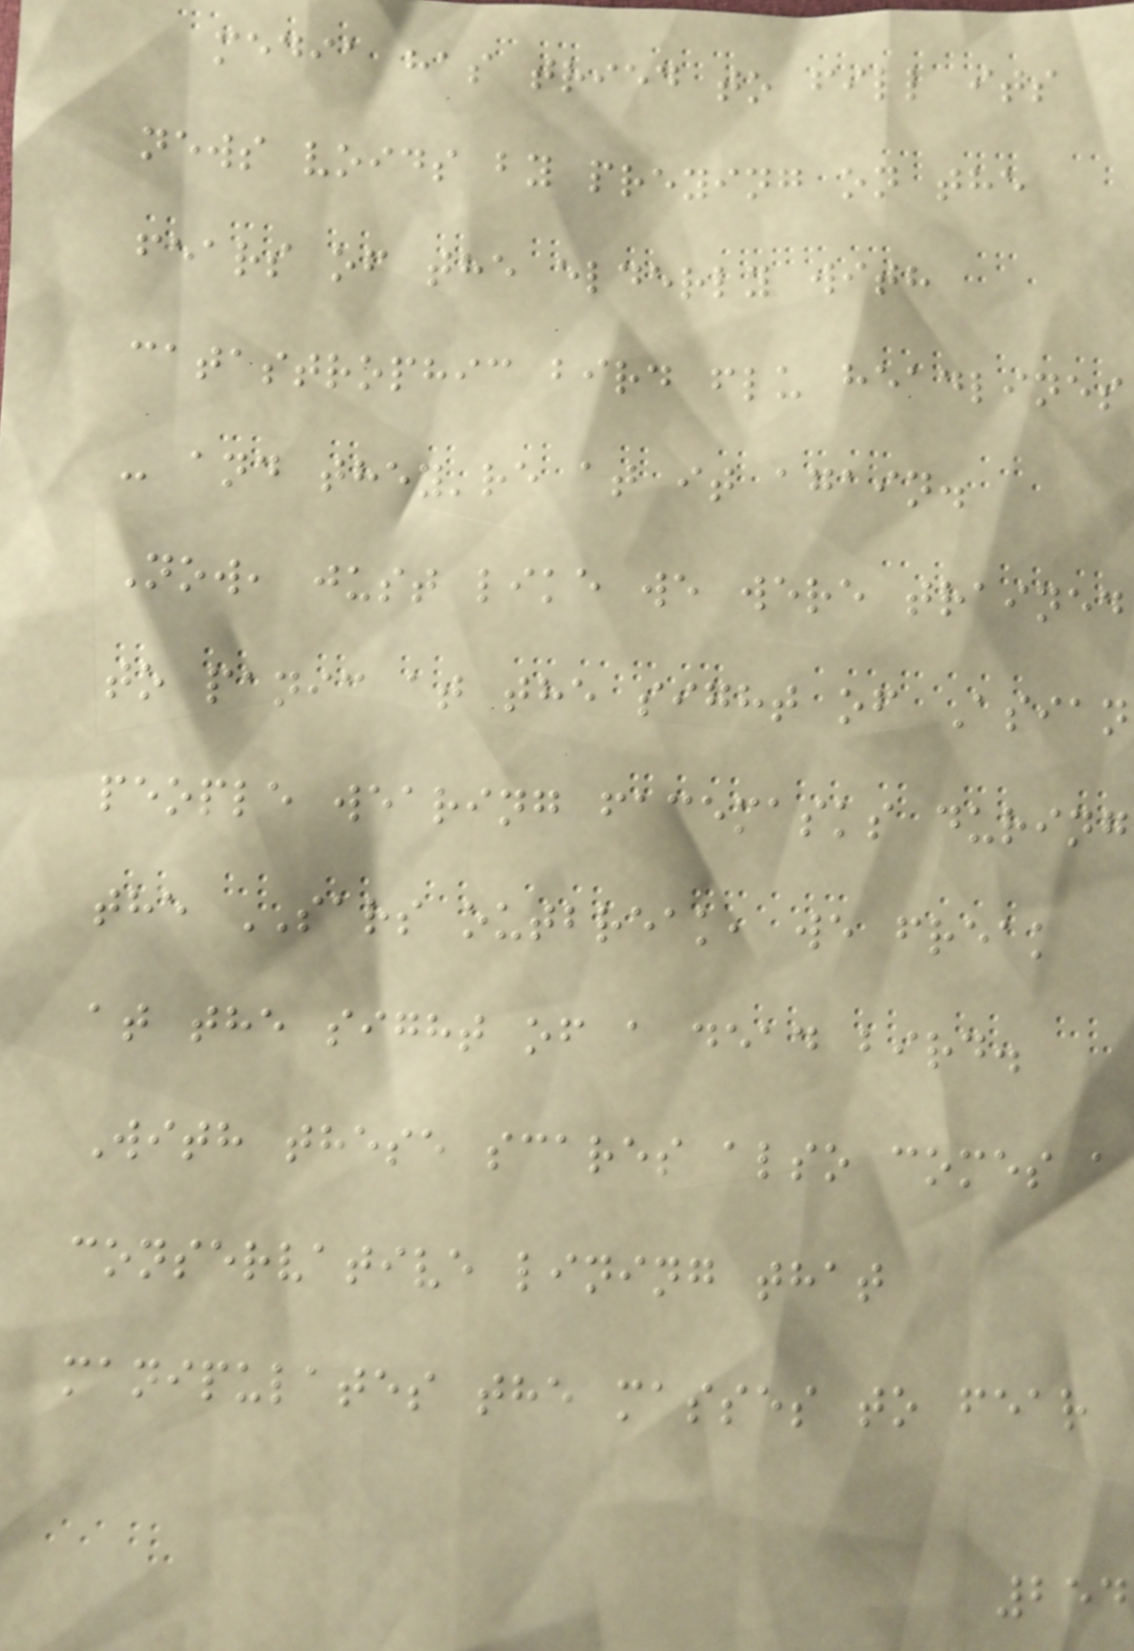media has tried to fill its
news voids by preying on the
fears of the elderly with
catastrophic bird flu headlines
- and they're at it again.
Now, just like we were trained
to panic at the sight of Asian
people wearing facemasks during
the SARS outbreak, we freak
at the sight of a dead bird.
With these scares also comes a
conservative lining that
manipulates the masses to fear
254
